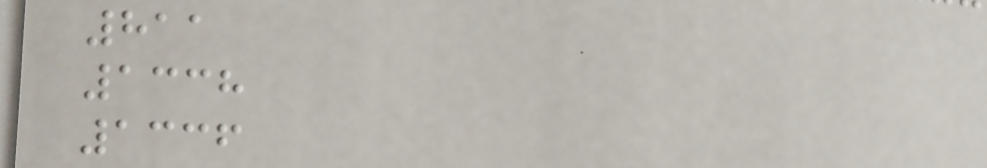811
1338
1336
